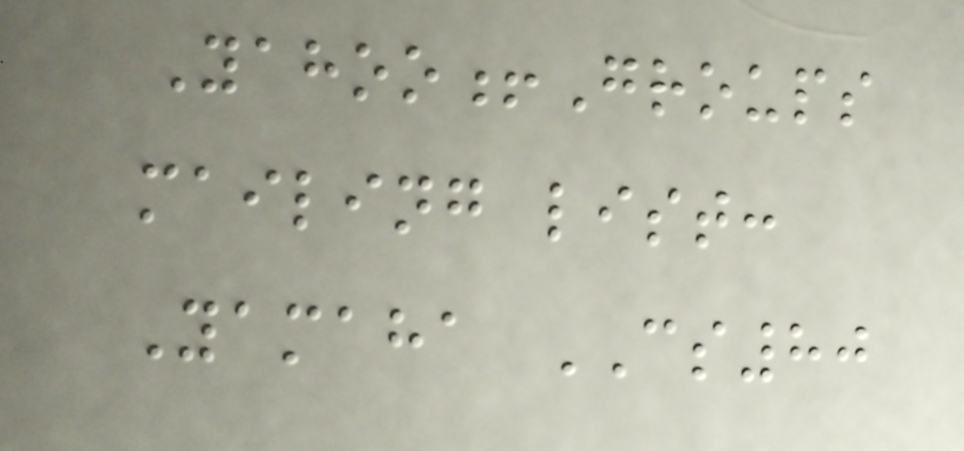Yahoo!Groups
mailing list:
Yamaha CS80
